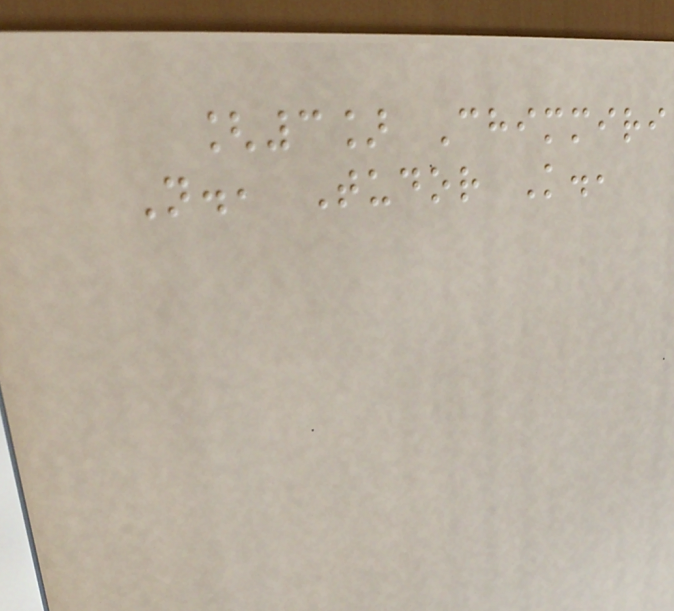[3] Chimmiri
N., Tudor K.,
